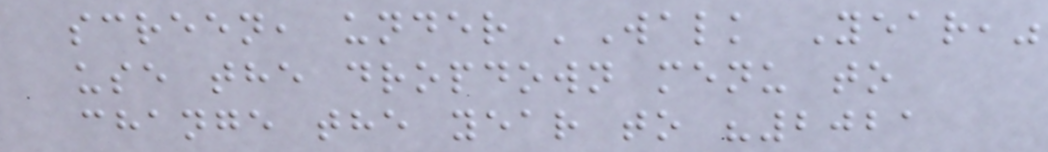screen, under 'Walk Year,"
use the dropdown menu to
change the year to "2021
